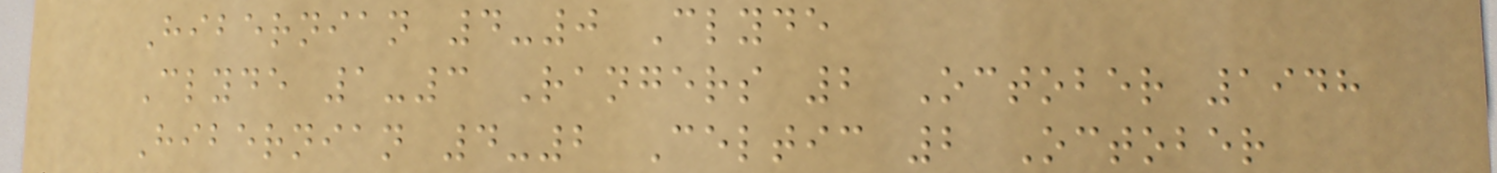Hibernian 4-0 Clyde
Clyde 1-3 Rangers 2 October 1948
Hibernian 4-2 Celtic 2 October
